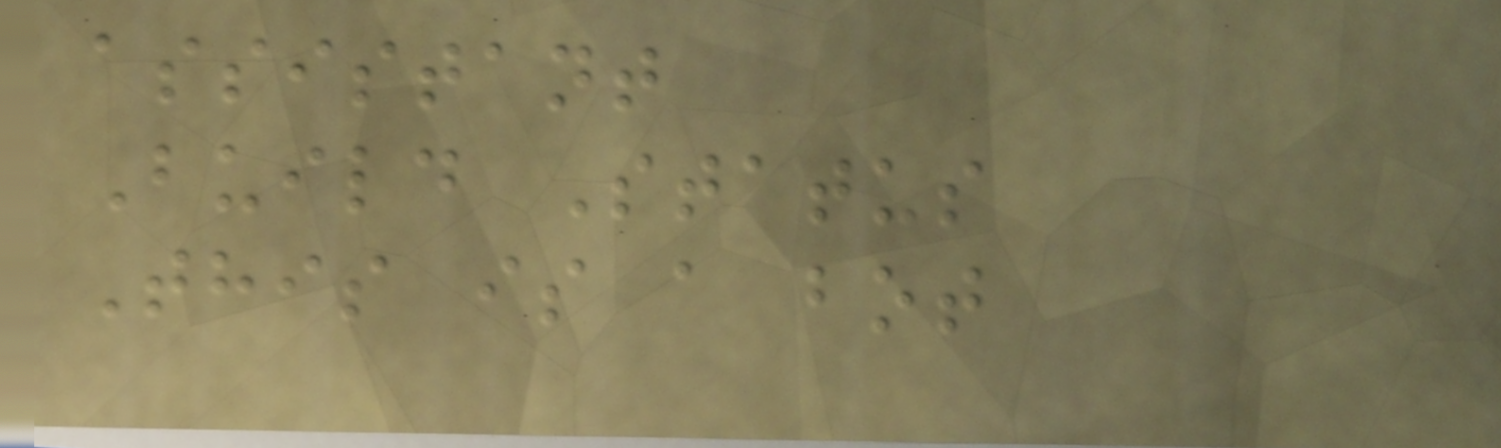assistant
Build Status
This is a bot
